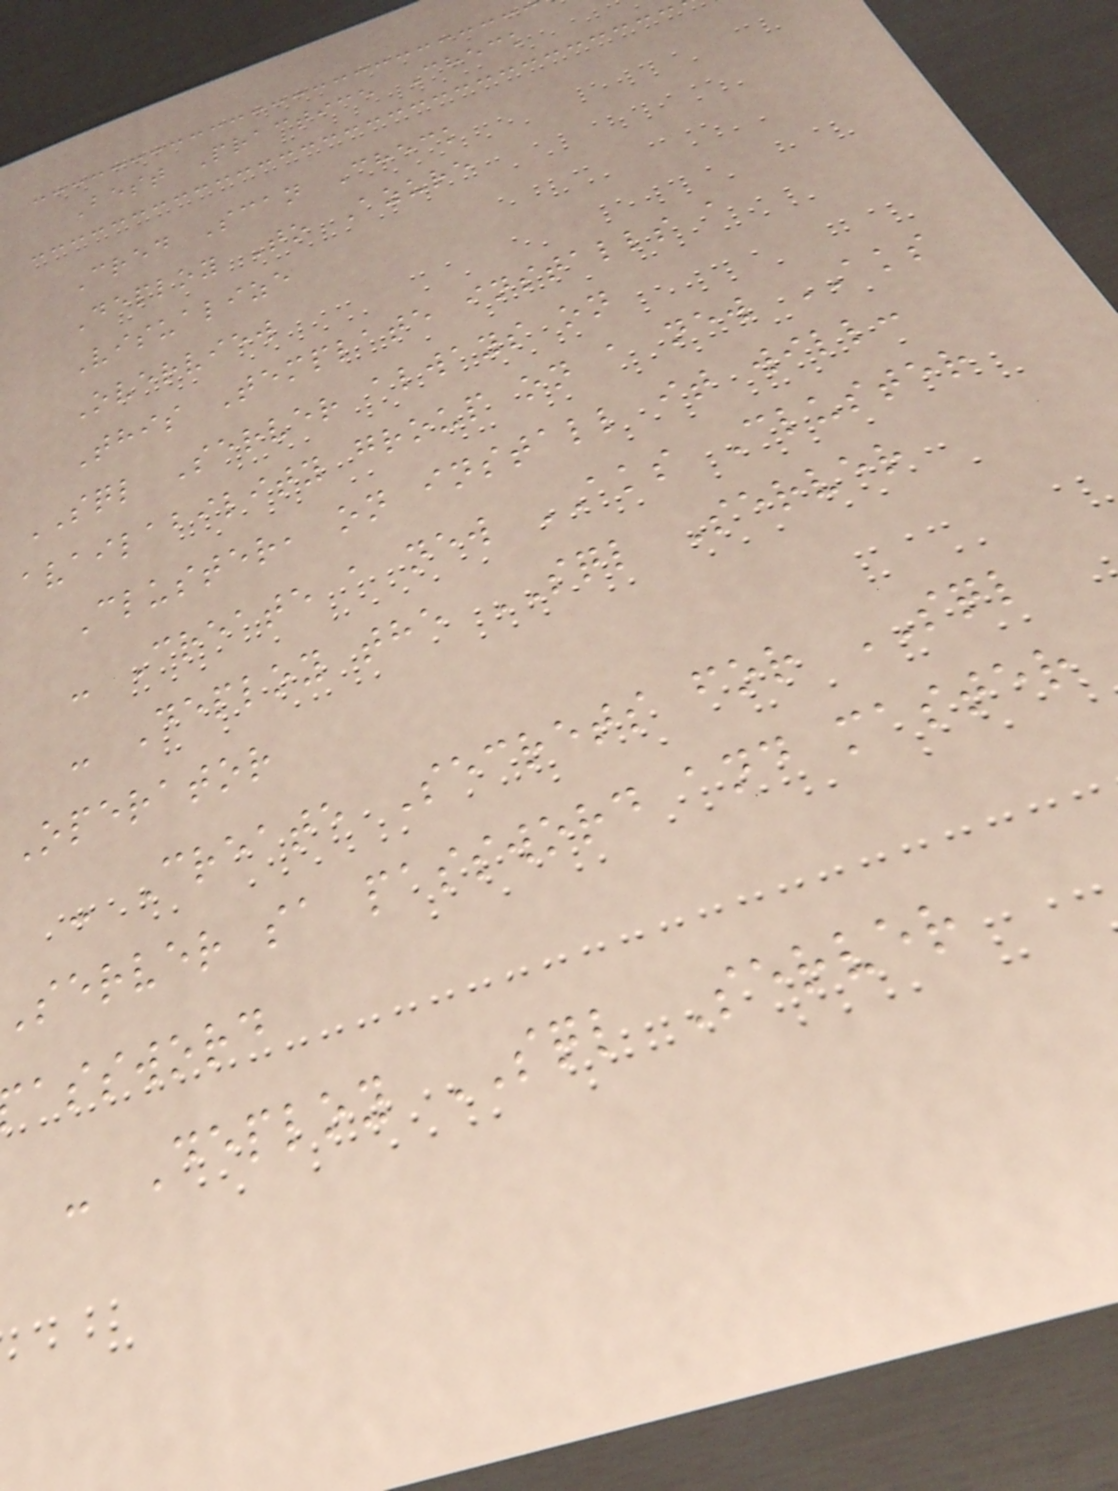Best Practice Check
Cred Scan Check
Deploy To Azure
Visualize
Overview
This Template installs a
SQL Server always on
availability group on a new AKS
Cluster, on install it will:
- Create a new AKS Cluster
- Deploy the SQL Server
Operator
- Create Secrets for SQL
Server sa password and master
assword
- Deploy SQL Server
